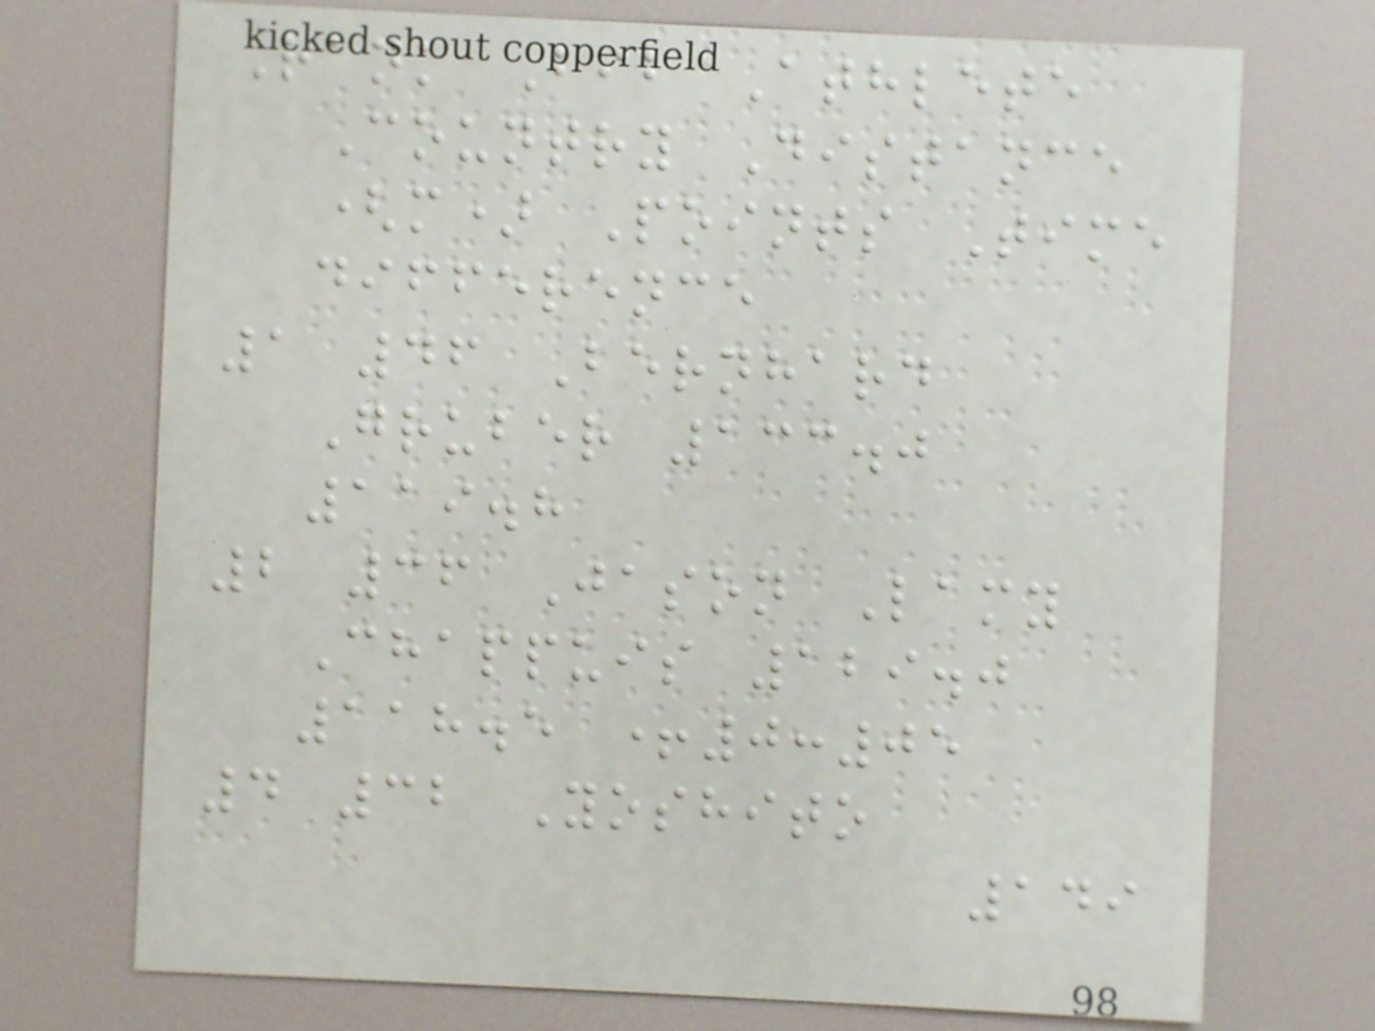Rank Bib Athlete
Country Distance
(m) Points Time
difference
1 46 Bernhard
Gruber 133.0
119.8
2 36 Jason Lamy
Chappuis 129.0
118.5 +0:05
4 32 Yoshito
149
